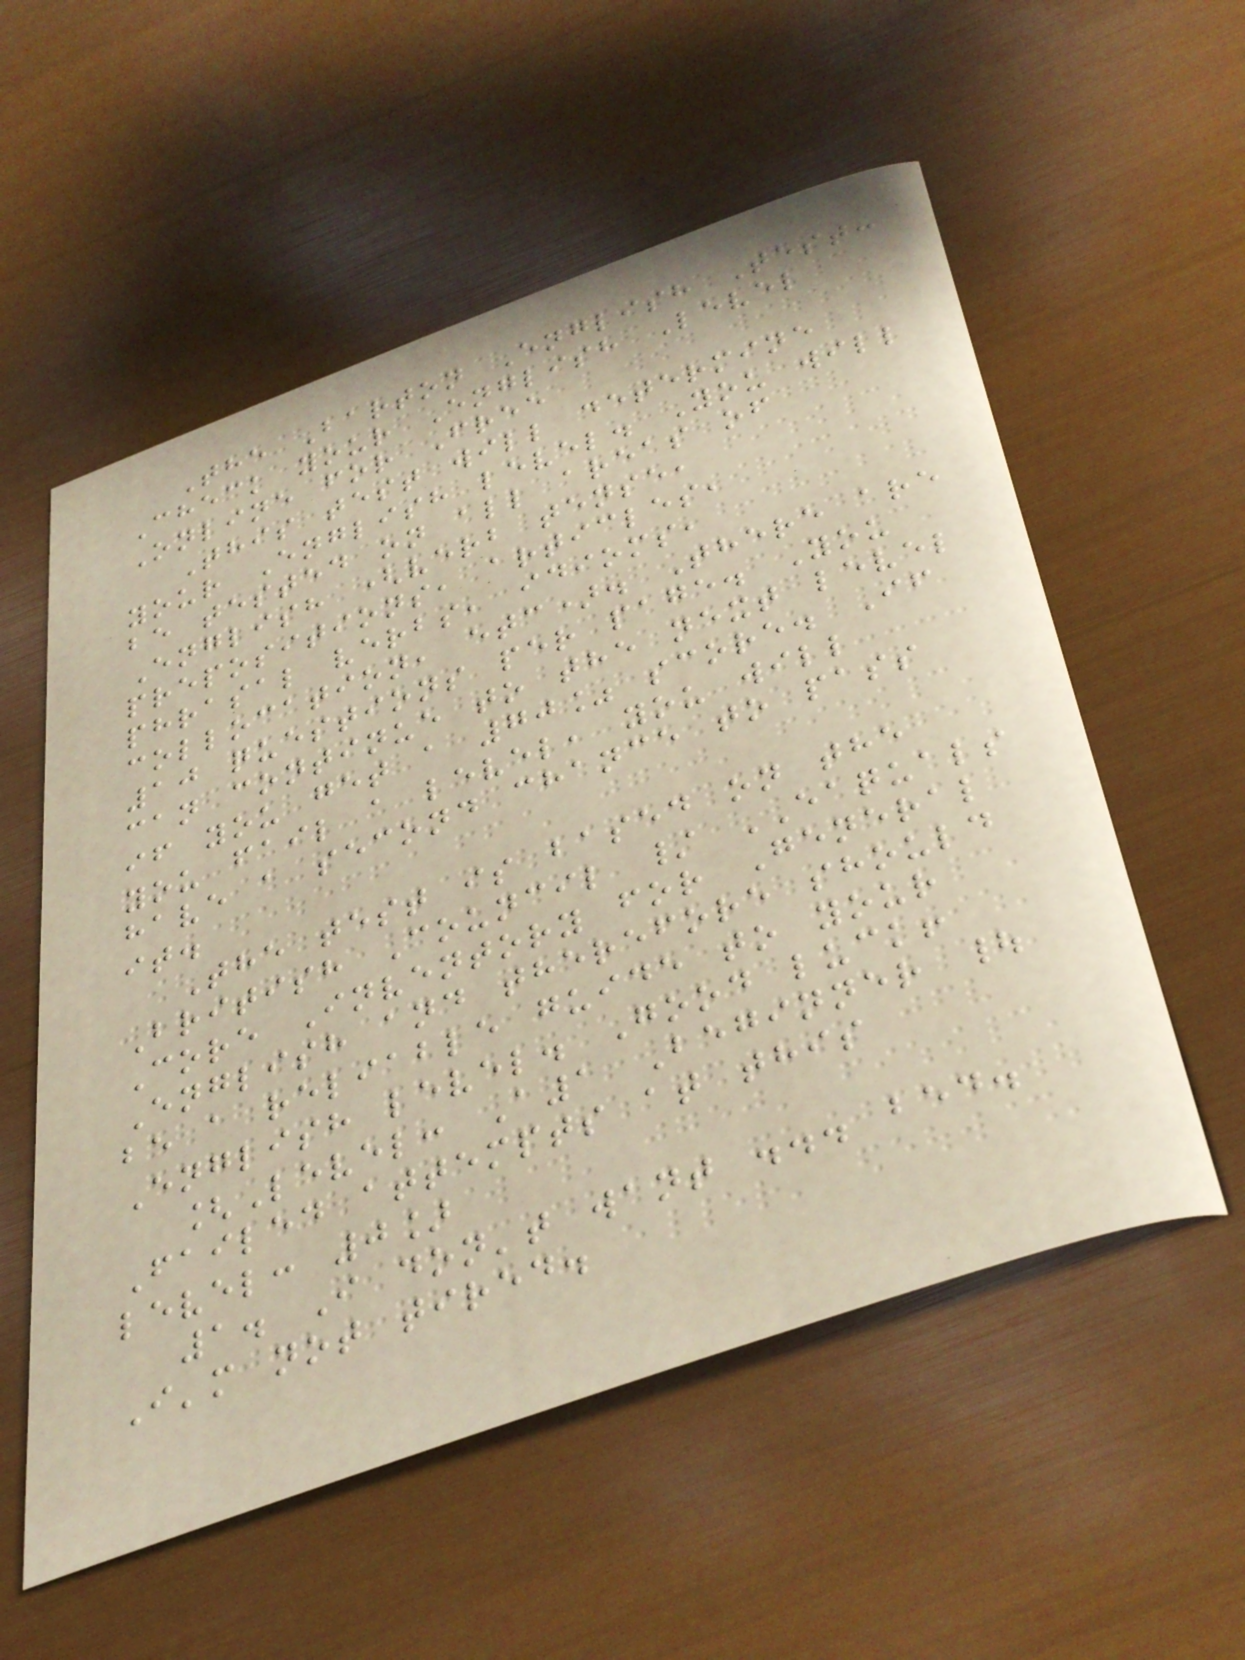The Barton English Test:
Check your English Level
Online for Free
This test will determine
your English level. You will
be tested on all areas of
English (verb tense,
prepositions, articles,
phrasal verbs, idioms,
collocation, etc). There are
10 questions per page. You
can continue to the next level
if you get a 70% score. If
you fail a level, you will
have a second chance to pass
it.
The test is based on the
British Council / EAQUALS
Core Inventory for General
English and therefore should
be a reliable guide to your
English level. Good luck!
[Level: A1 Beginner |
Failed attempts at this
level: 0]
1. I don't want ... bed.
I'm not tired.
